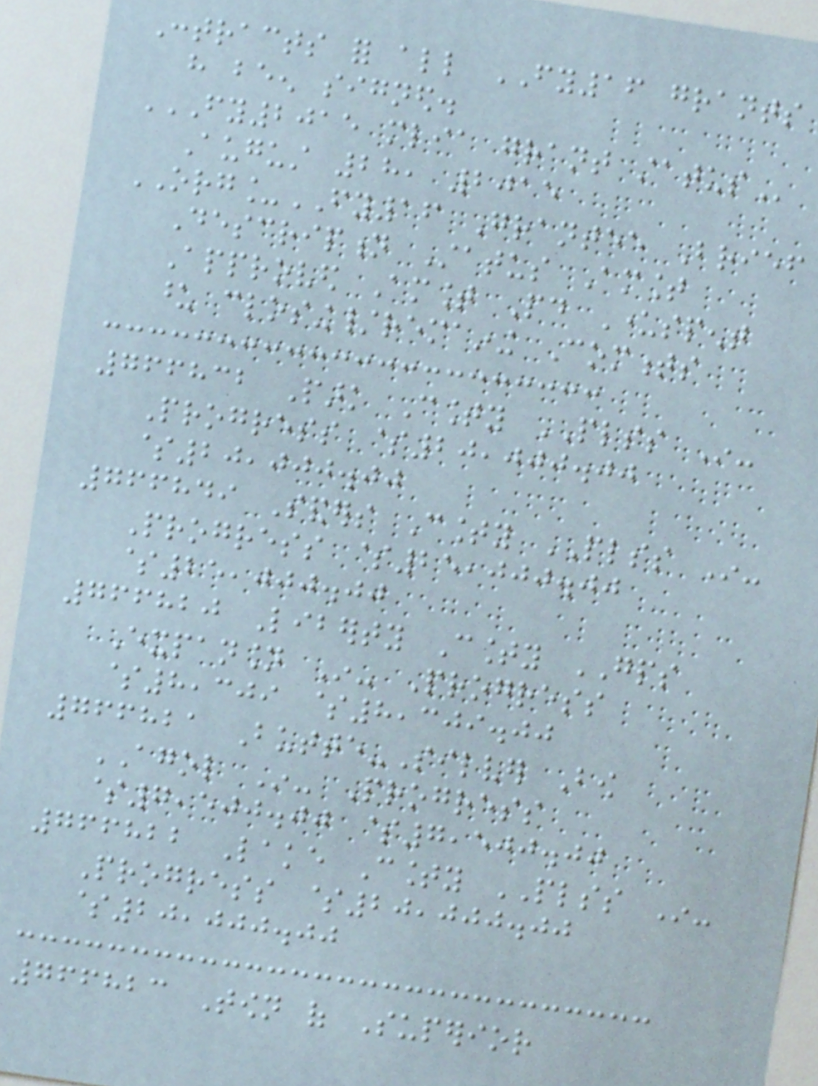Contracts for all FY16 grants
have been signed.
FY2015 MLIA GRANT STATUS
August 28, 2015
ORG_FY16 Grantee Brief
Description Status Amount
Approved Amount Paid Underspent
upon closing/remaining Comments
766832 Park County PLSS In-
Progress $20,000.00
$20,000.00
766849 Sanders County PLSS In-
Progress $25,000.00
$25,000.00
766820 Liberty County GPS
Expansion In- Progress
$8,309 $8,309.00
766821 Butte-Silver Bow
AGOL In- Progress
$7,500.00 $7,500.00
766822 Lake County PLSS In-
Progress $20,000.00
$20,000.00
766823 Town of Superior
